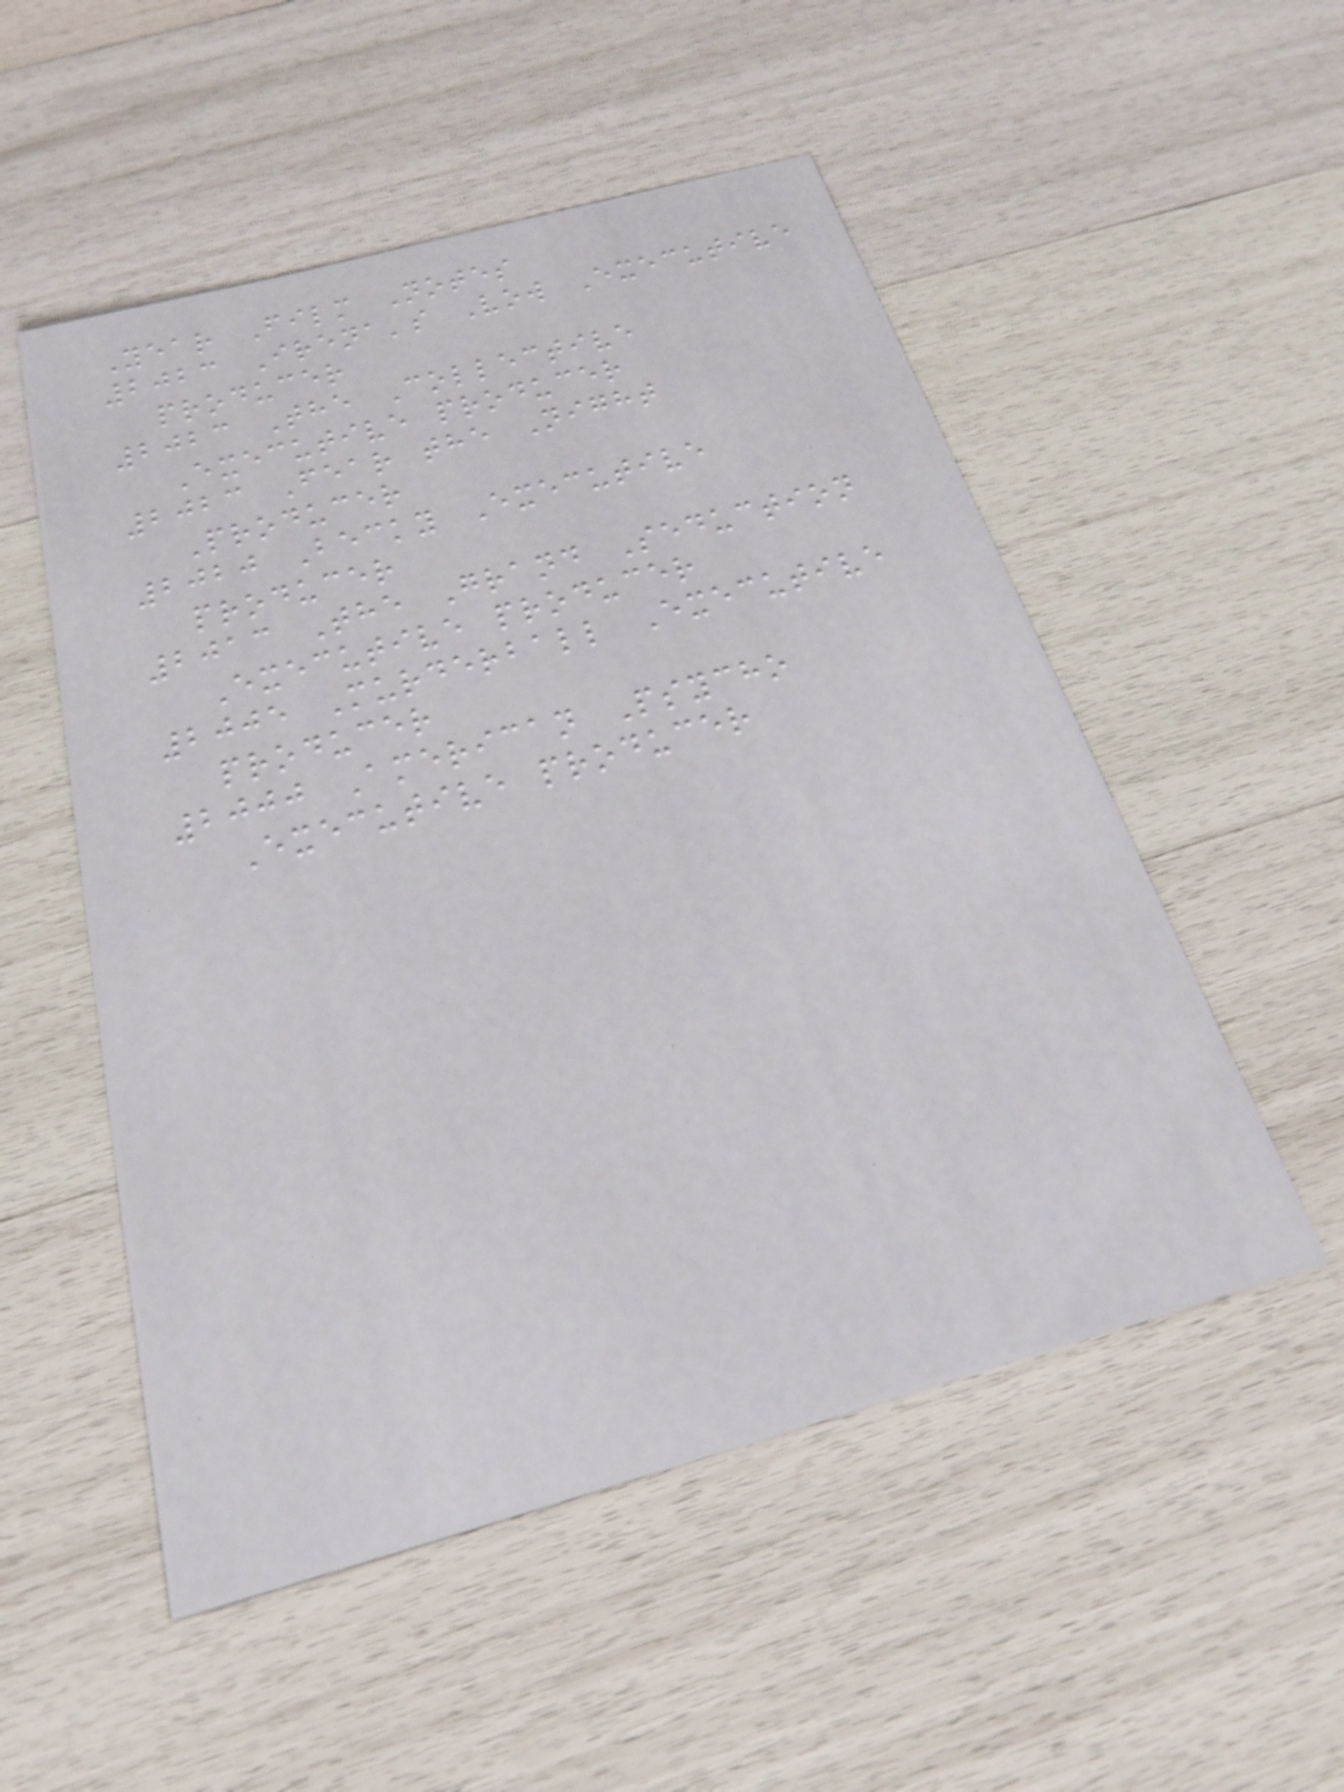Year Film Notes
2023 Irena's Vow Executive
producer
2023 The Collective
Executive producer
2023 Fear the Night
Producer
2020 Becky Executive
producer
2013 The Grand Seduction
Executive producer
2005 Murderball Executive
producer
2000 American Psycho
Executive producer
